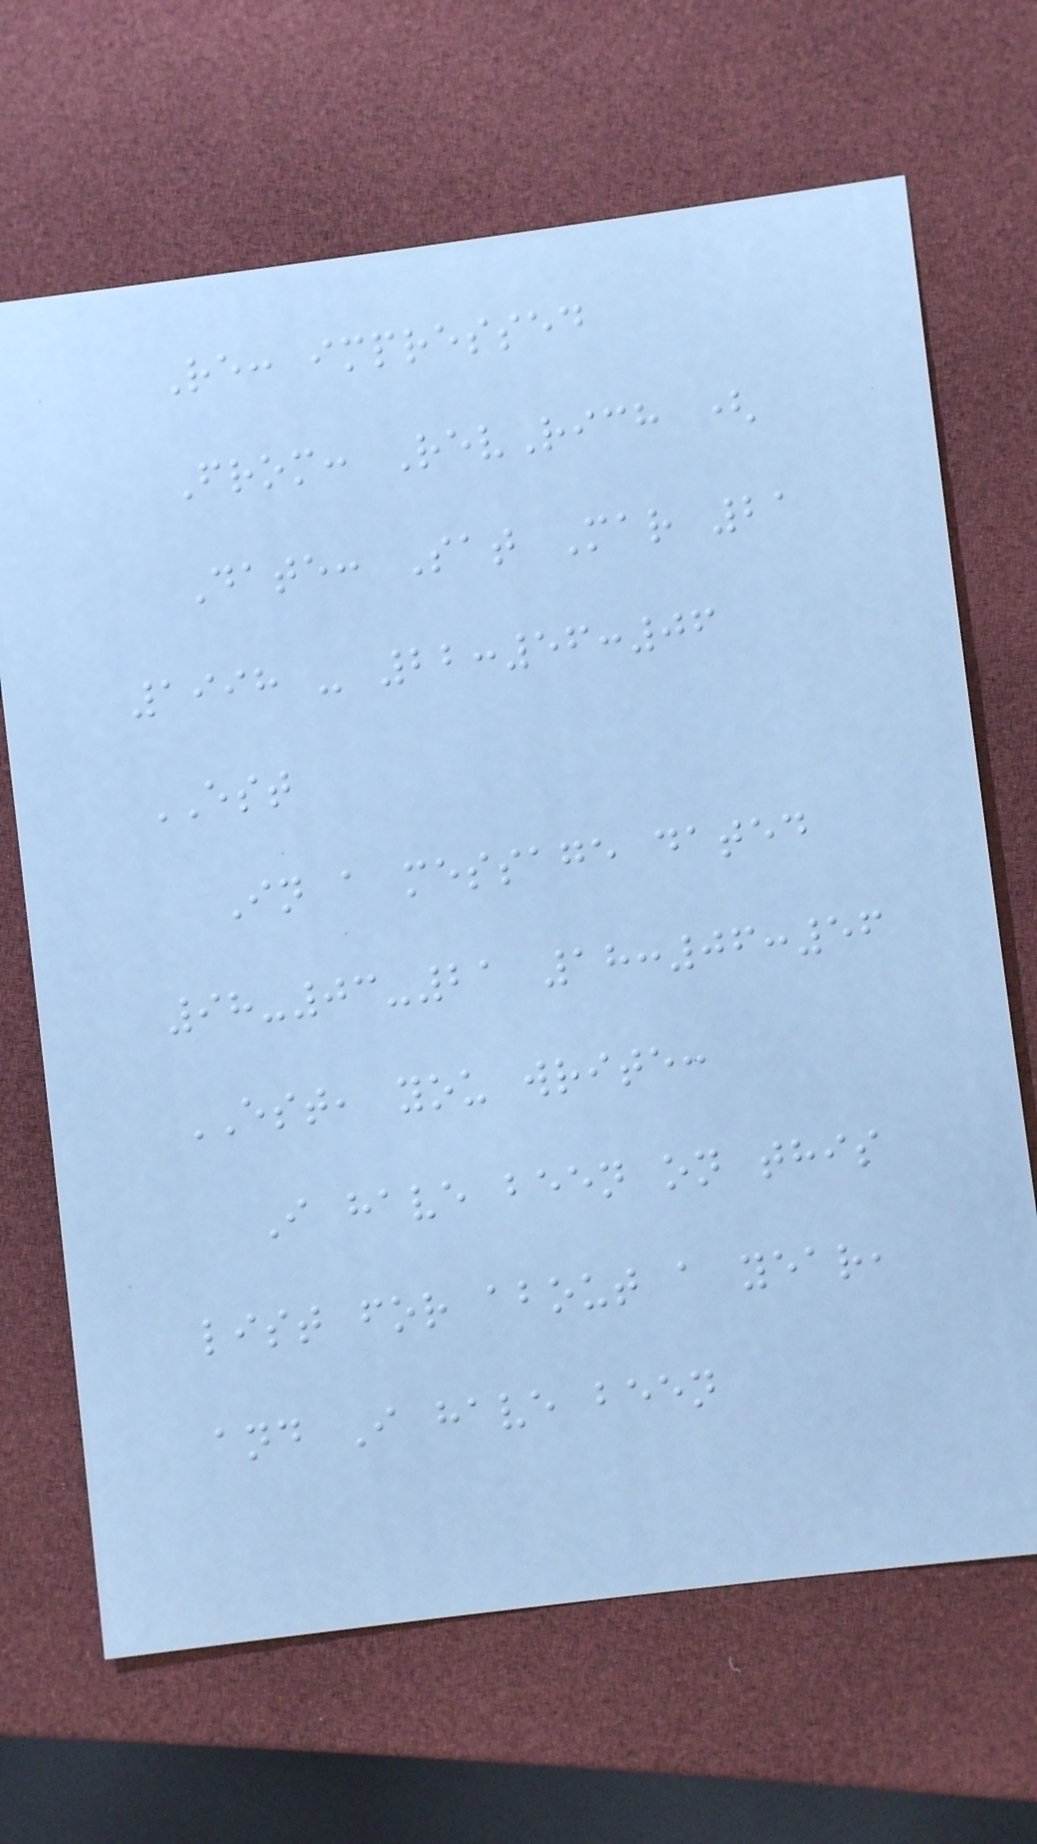Re: impressed
From: RevRich (
Date: Sat Mar 21
1998 - 22:56:06
EST
In a message dated
98-03-21 18:06:56
EST, you write:
I have been on this
list for about a year,
and I have been
